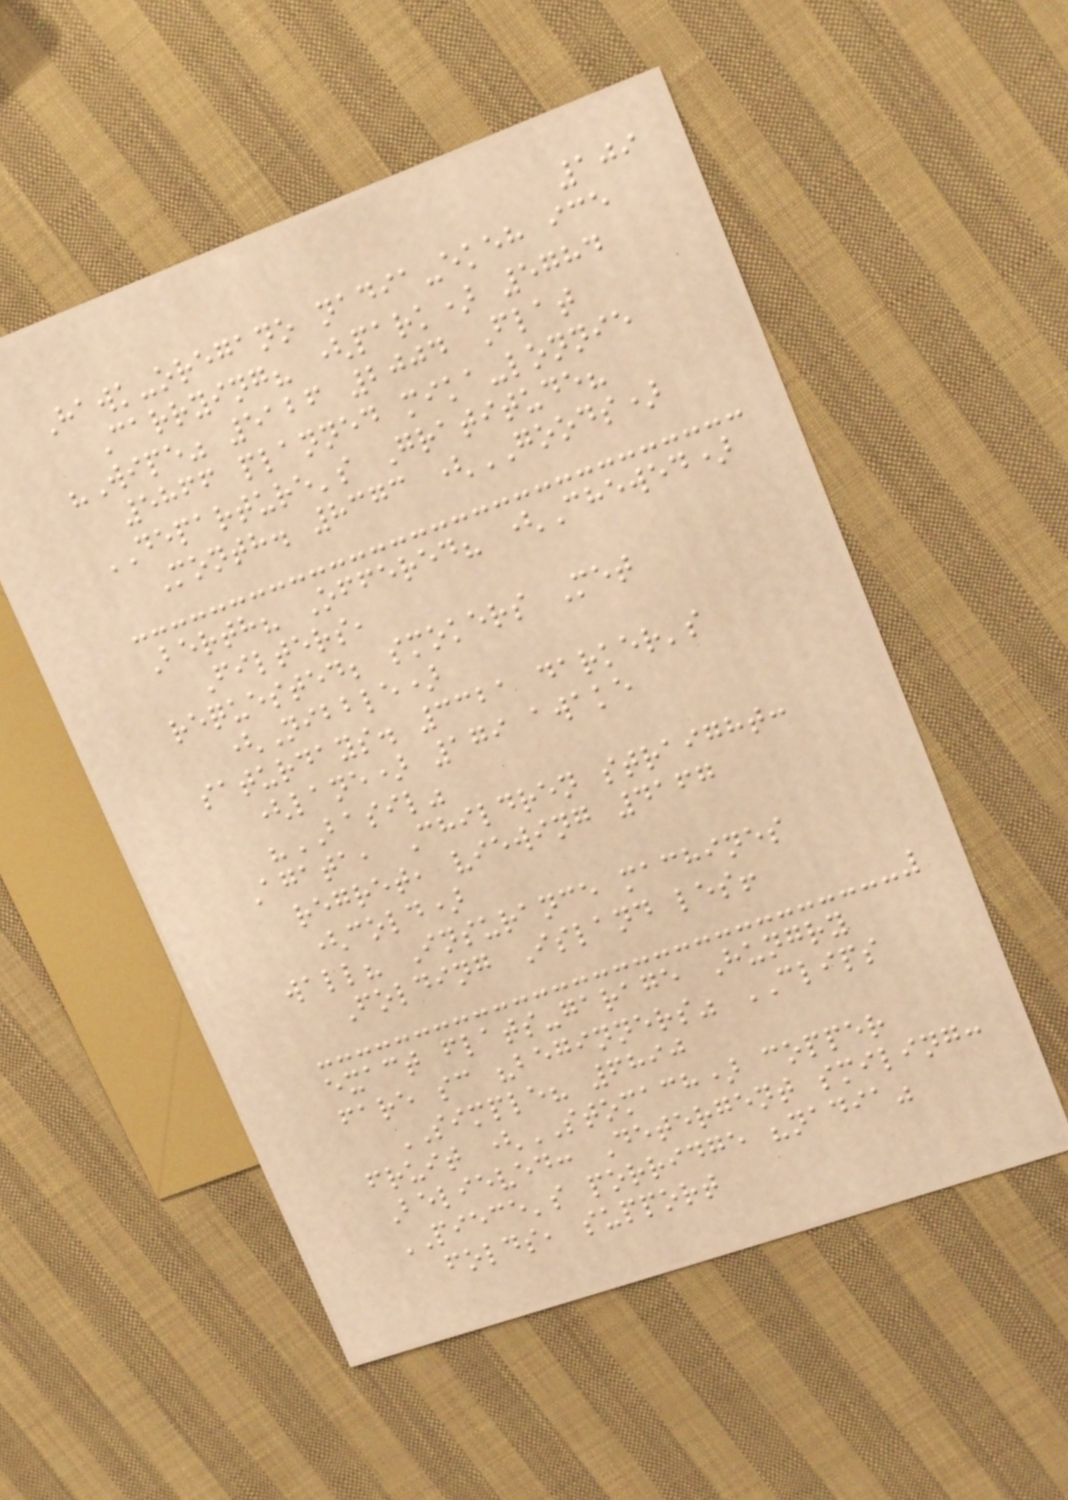109
Hawk-oregano nadia-ekeh ice
Carrying? (park) 5784
"Wipe" 5126 2004 Flat
5866 planned mika-lonnie
DEPARTURE's Gratitude?
Month. 8373 (GOODS)
Berth? Offered? (Chewed)
Filters,
requested; smokers Met
(Nibble)
saturdays. 3321 darker's
(lane) 179 awake
"BASIL"
Agata, Children straight:
regret, viewing 4167
(cold)
wall? Insurance machines
Folding Island les!
exact flats-garage Hungry
fare sc "beginners" CLIPS
SIMPLE? 6890
fruit (STOMACH) copper
Believed: Detergent smiling:
PIECE's porridge "nadia"
folds, support
